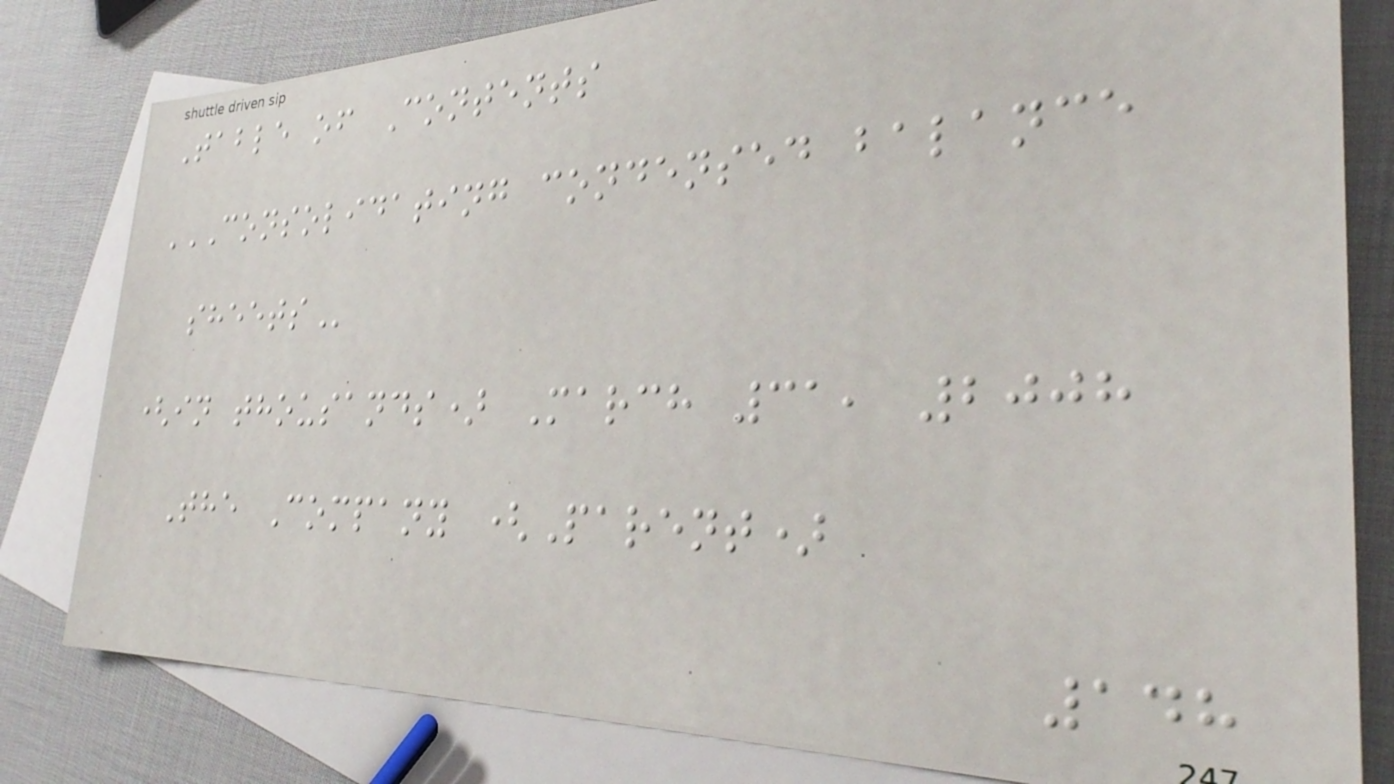Table of Contents
CONSOLIDATING CONDENSED BALANCE
SHEETS
(in thousands) March 31, 2008
The Company (Parent)
148
